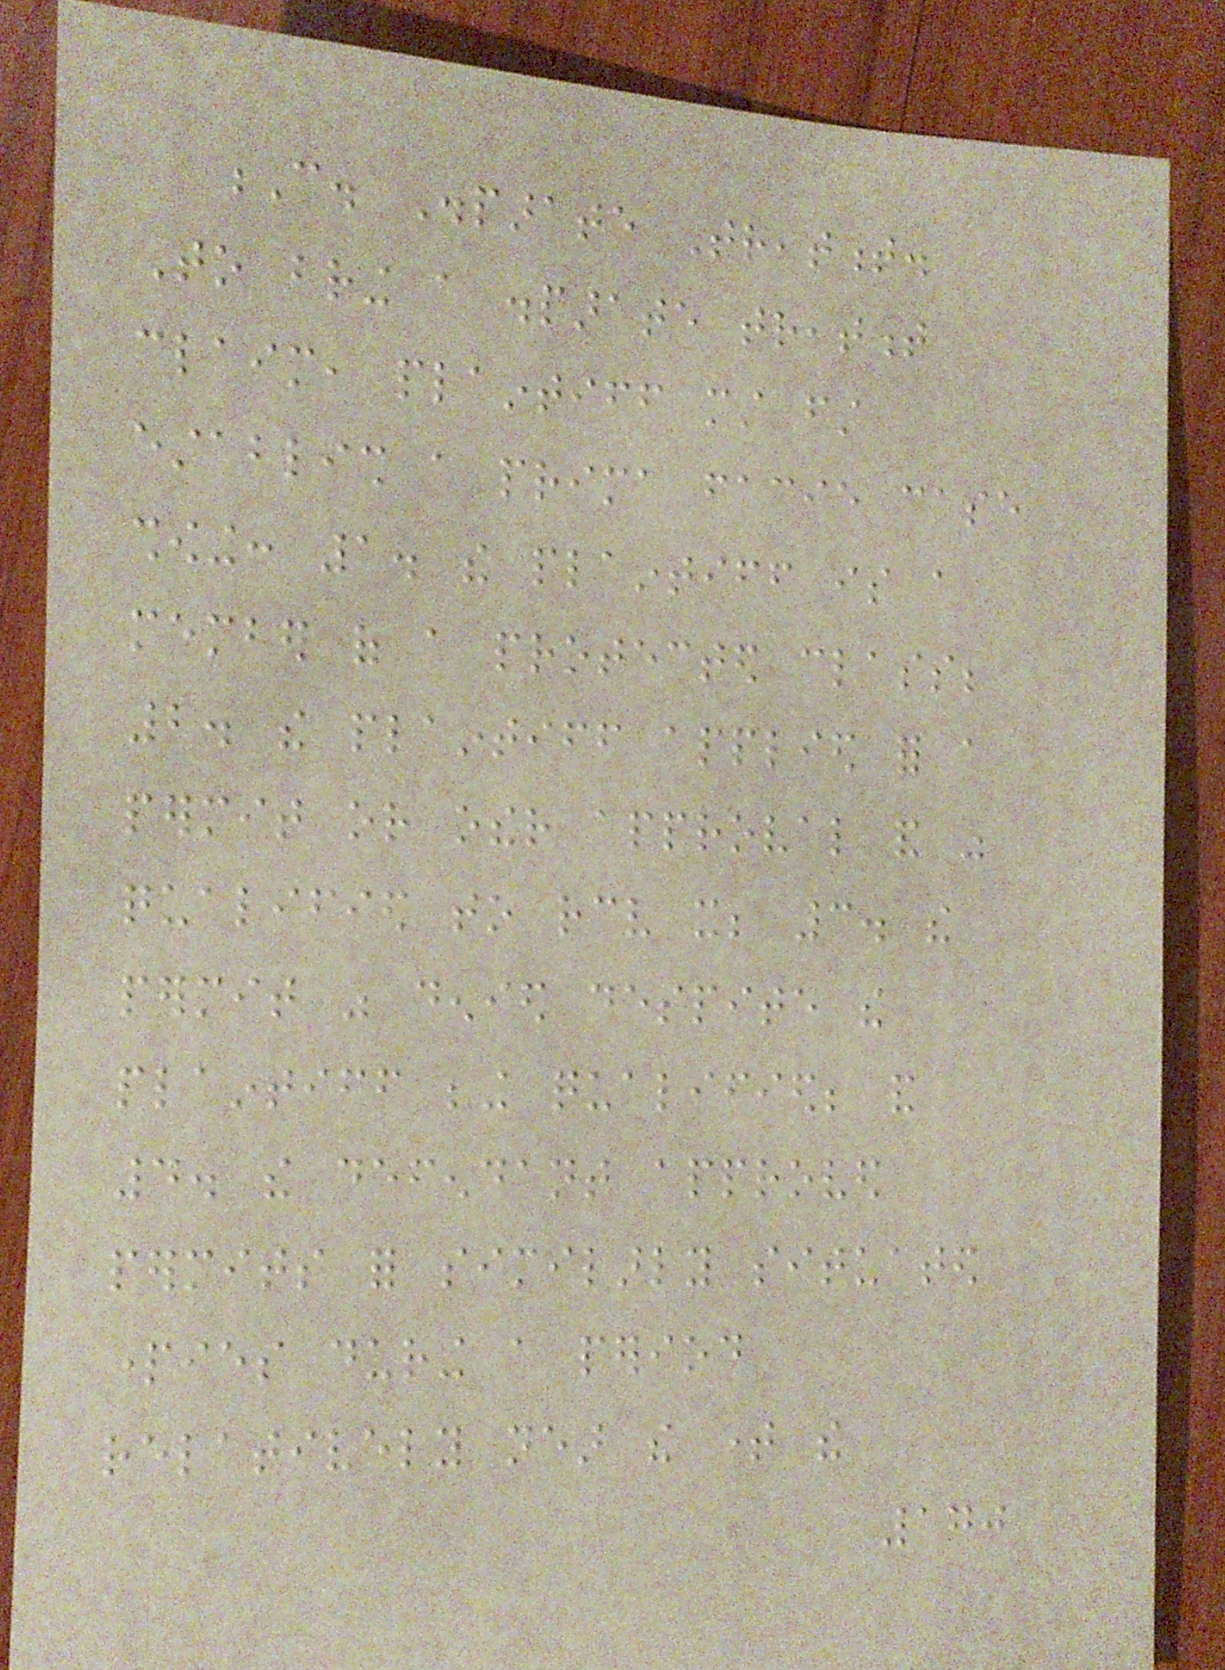C. Disparate Treatment.
To bring a disparate treatment
claim, plaintiff must first
establish a prima facie case
showing: 1. the plaintiff is a
member of a protected class;
2. the plaintiff applied for a
permit or other approval and was
qualified to receive it; 3. the
permit was denied despite the
plaintiff being qualified; and
4. the defendant approved
permits for similarly situated
parties during a period
relatively near the time the
170
